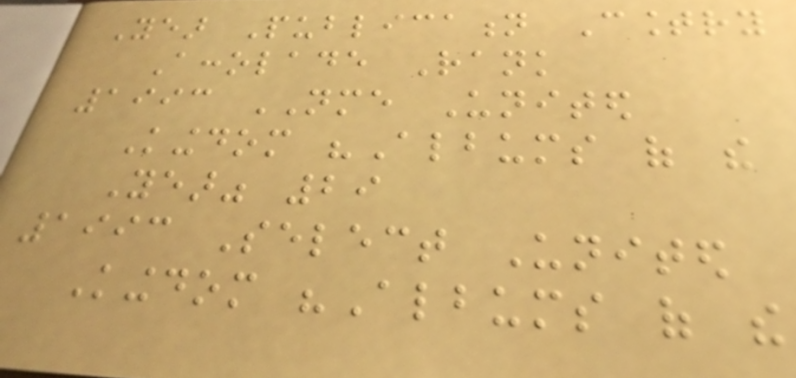Year Publication Country
Accolade Rank
1993 NME United
Kingdom "Albums of the
Year" 29
1993 Select United
Kingdom "Albums of the
